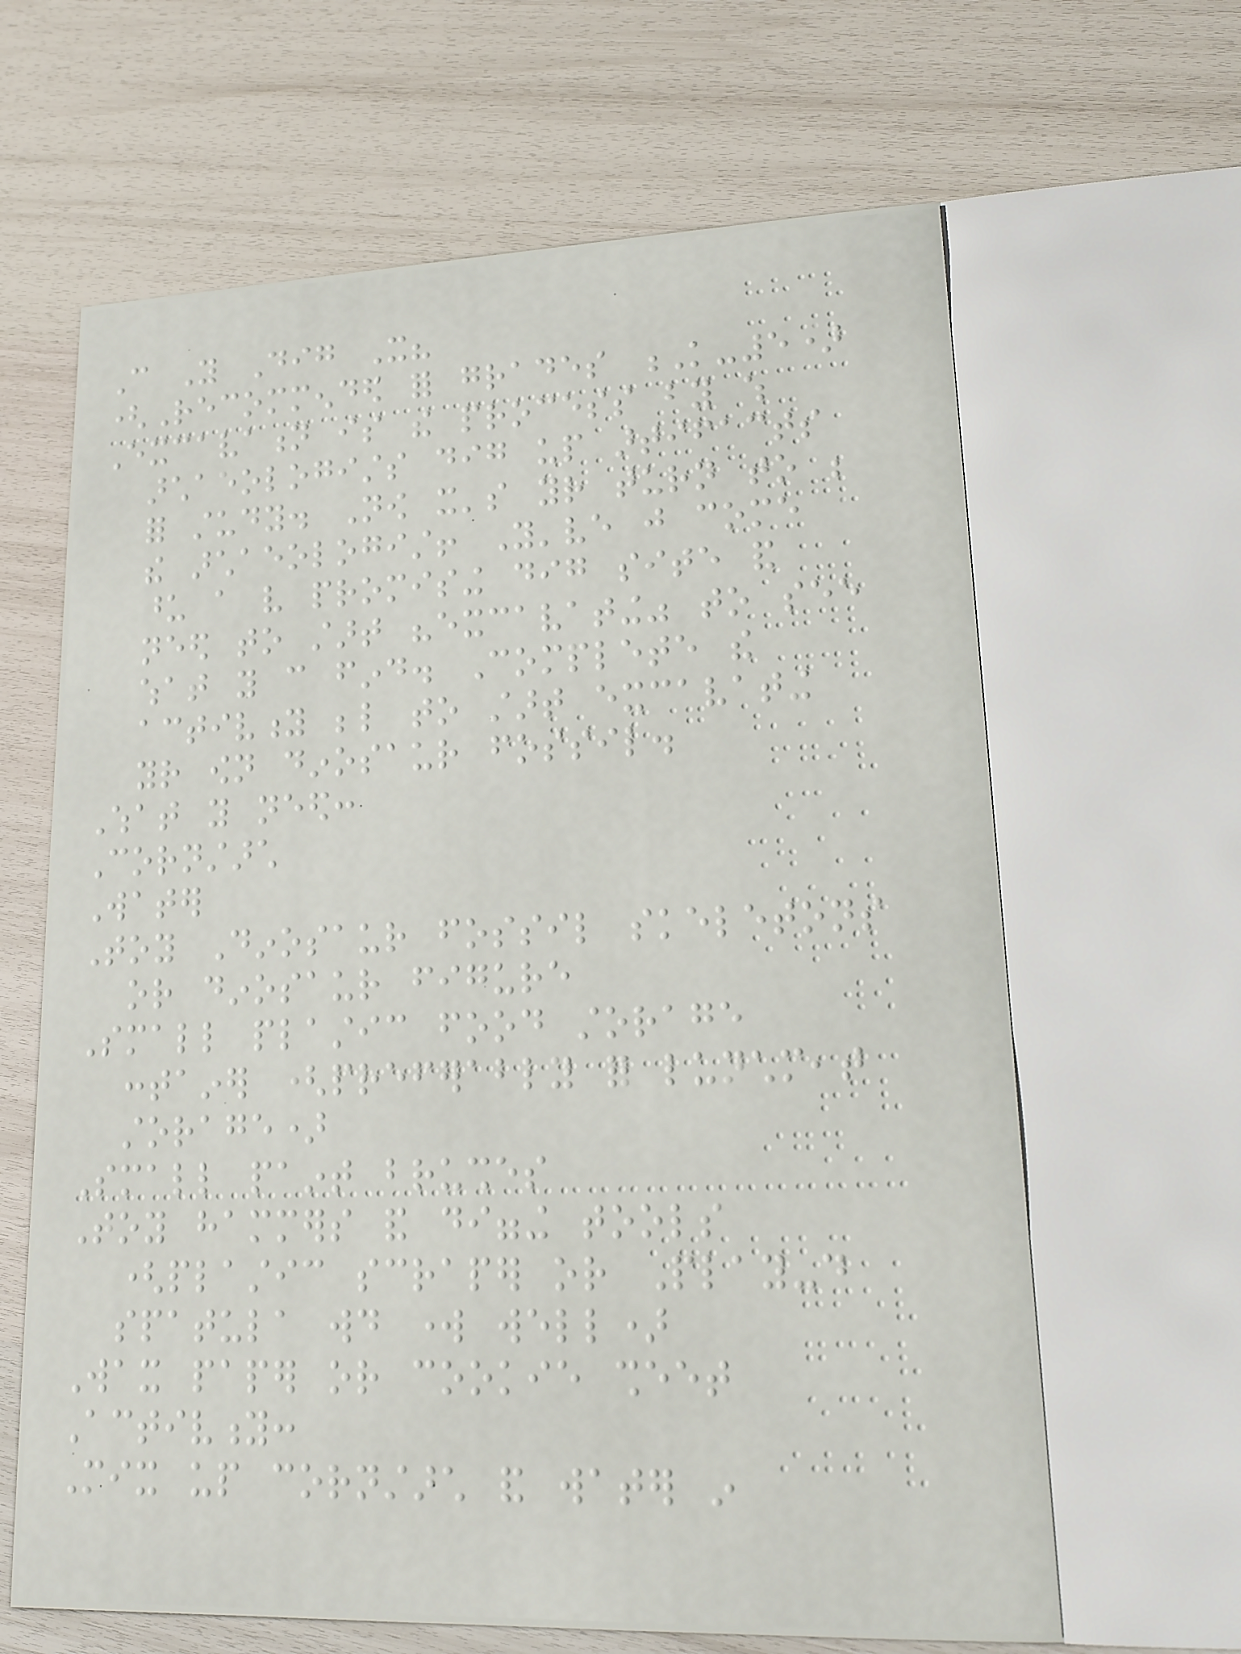Can You Dig It?
(Recommended for grades K-5)
Excavation is the process by which
archaeologists dig up artifacts
for study. Now it's your turn to be
the archaeologist! You've just come
upon a very promising dig site and
need to start "excavating" to see
what you can find. Complete the
activity below to start excavating
your own dinosaur fossil.
What you need:
Cornstarch
Water
Toy Dinosaur fossil skeletons
or dinosaur figure
Small plastic food storage
container (preferably for lunchmeat
storage)
Small paint brushes
Toy hammers and digging tools
(plastic scraper or Play-do
spatula would work well)
Wax paper or cookie sheet
Activity:
Mix up cornstarch and water in
